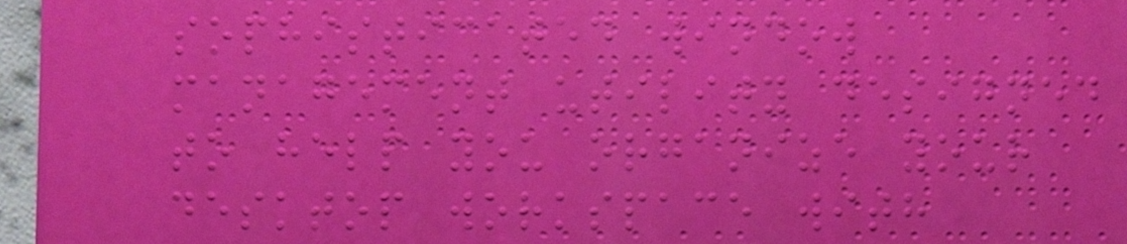sophisticated window
management utility designed
to help you organize your
desktop workspace with
